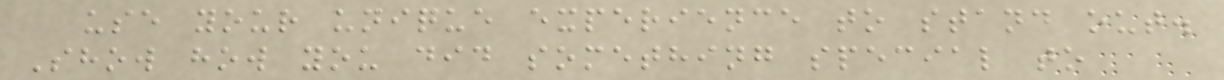use your unique experience to stand out.
Show how you did something special to
